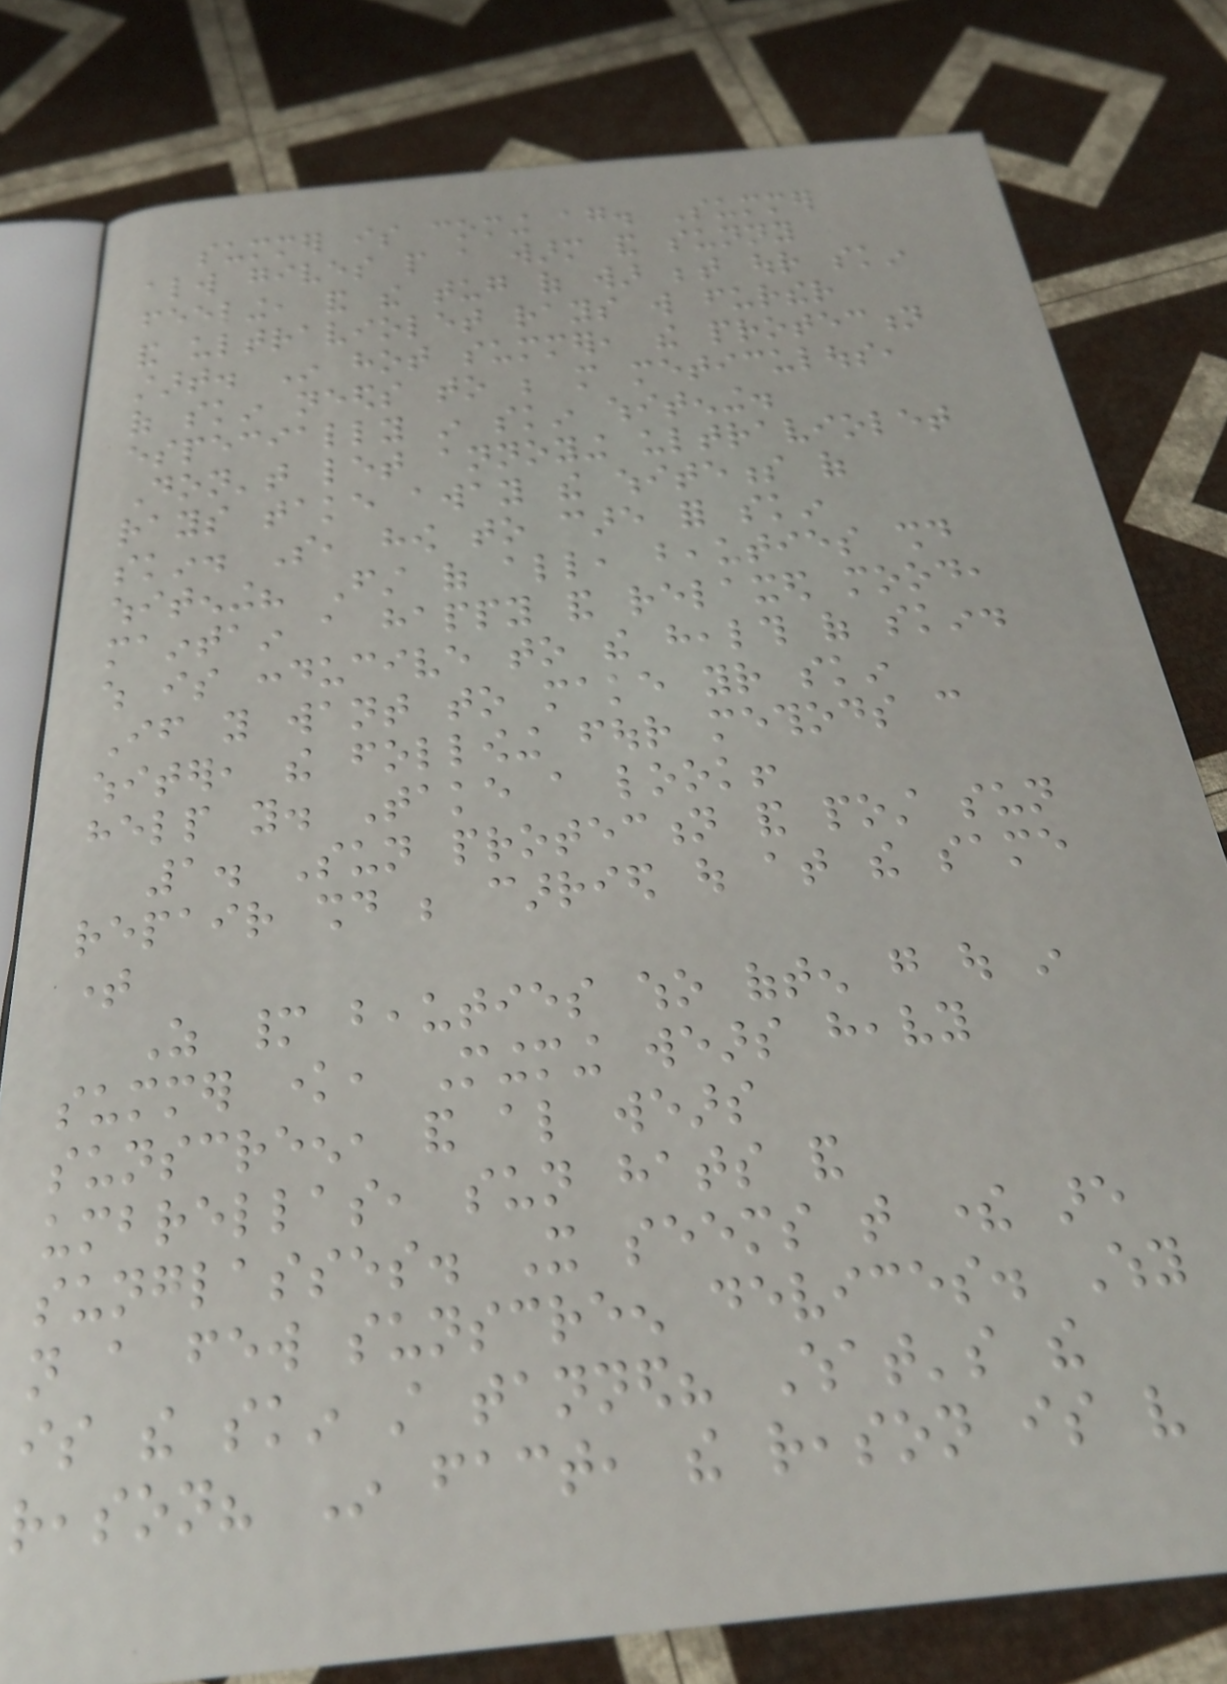summer is coming again. Summer
always gives people a warm and sunny
feeling, and the tug of war between our skin
and ultraviolet rays will further
start. In hot summer, the protection
of skin needs to be more meticulous,
especially in skin whitening.
Don't let annoying ultraviolet
rays take away the whiteness of
skin. So, how to care for skin
whitening? First of all, beauties should
maintain a happy and relaxed mood,
which is conducive to the health of skin.
If you want to make your skin
whiter, the following four methods can
help you. Take a look!
1. Sun protection and post sun
repair should be carried out at the same
time
As many beauties who often go out in
summer know, Mingming wears heavy
sunscreen, and also wears
umbrellas, sun hats and
sunglasses. It seems that there are
not a few sunscreen devices. Why
is the skin still tanned? What's the
reason? In fact, the reason is very
